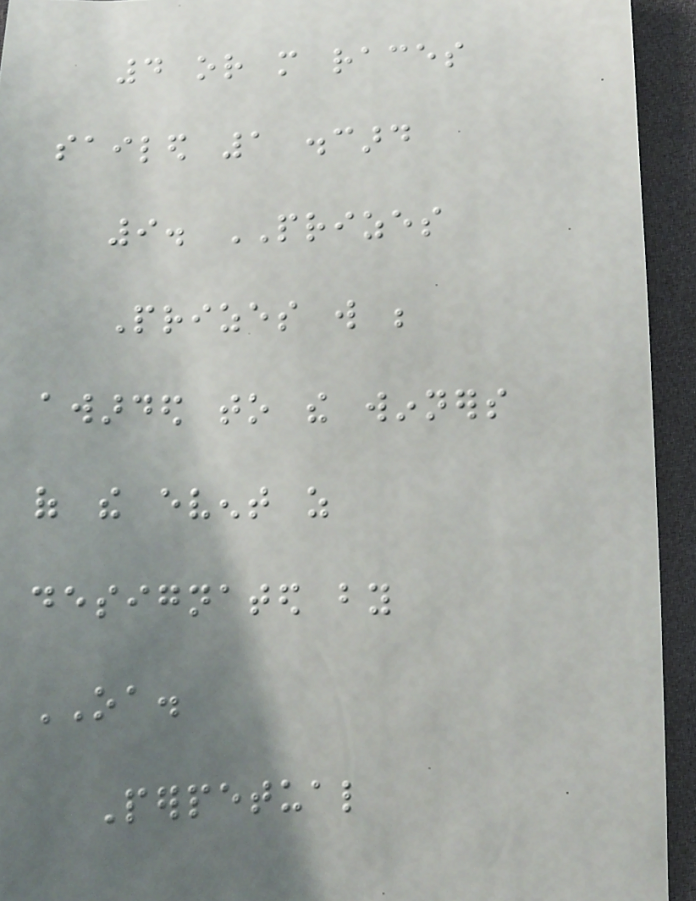4 or more races
sailed 1 discard
9. PRIZES
Prizes will be
awarded to the winners
of the event as
designated by
OA.
Perpetual
